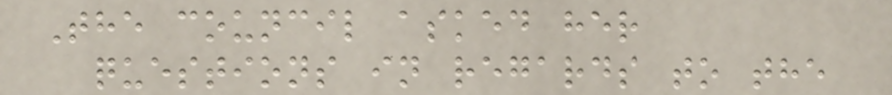The council asked her
questions in regards to the
